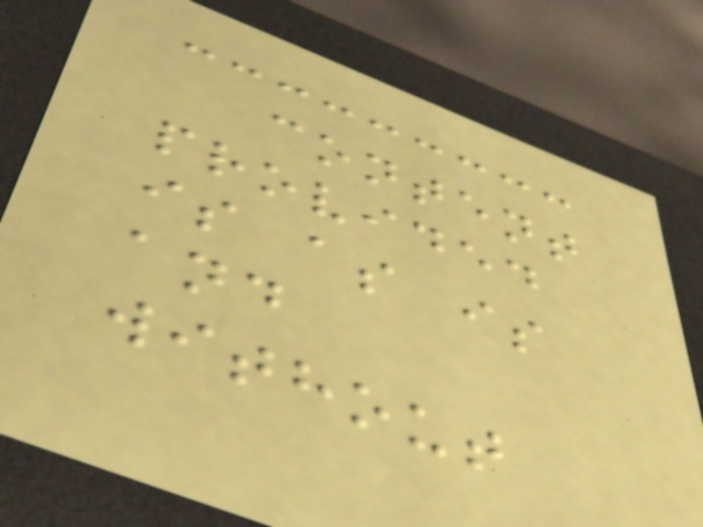content
provided
is as is
and
without
